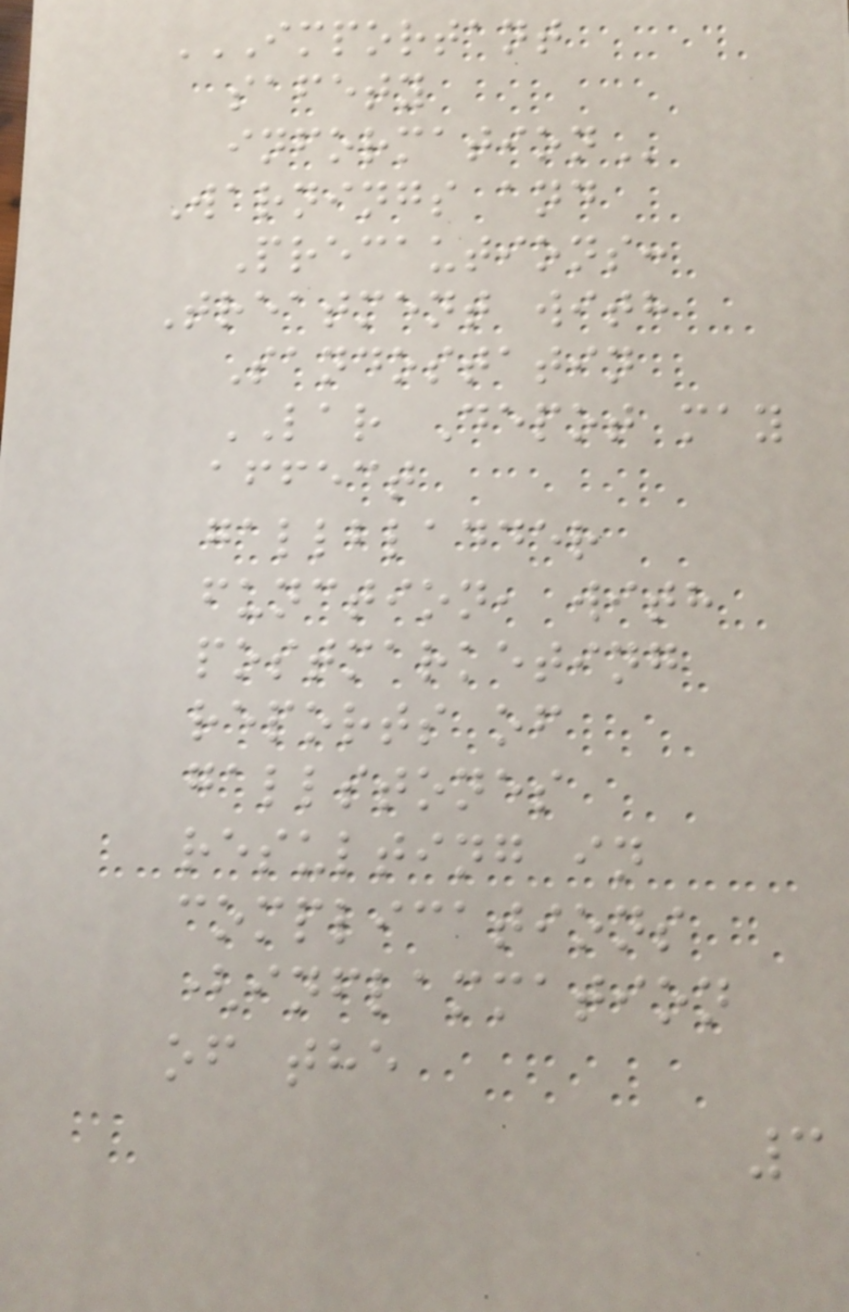IMPORTANT
SAFETY
INFORMATION
Warnings and
Precautions:
Treatment with
Sandostatin
LAR Depot may
affect
gallbladder
function, with
postmarketing
reports of
gallstones
resulting in
complications
(inflammation
of the
3
